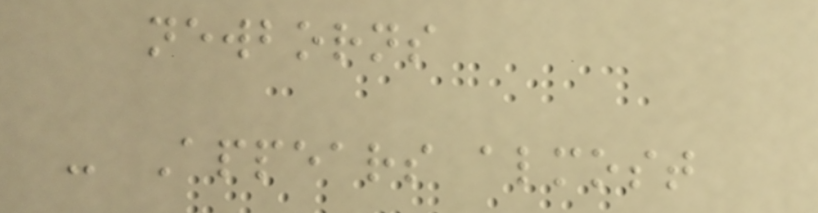newborns
- Appears almost
